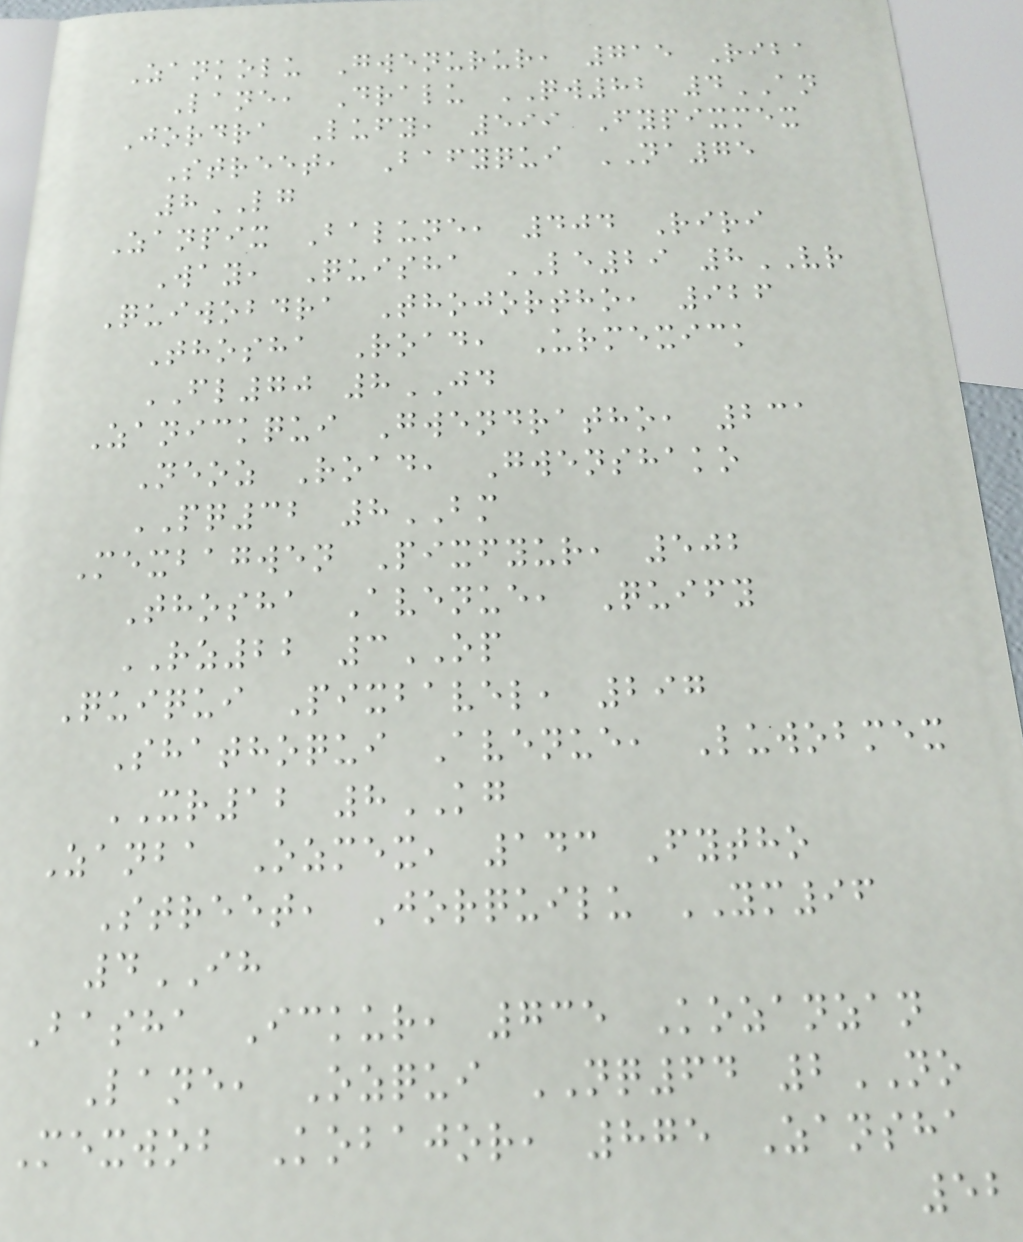Zankolu Gwenurur, 715 Riba
Lane, Dralu QW82 4AN
Jordra Lufy, 599 Fypixmex
Street, Bafyqui NA75
8LG
Zanpix Balune, 404 Riri
Way, Quisha LE29 8VR
Quiwobdra Thojortho, 926
Thosha Road, Urmexick
FL70 8JD
Zanickqui Gwendratho, 231
Neoz Road, Gwenshako
PQ32 8BM
Mexbagwen Pixfyur, 502
Thosha Avenue, Quify
RZ22 3OP
Quiqui Pixbavel, 297
Shathoqui Avenue, Luwobmex
XR12 8KG
Zanba Ozmex, 143 Fytho
Street, Jorquilu YM96
4IH
Basha Ickur, 735 Kozanzan
Lane, Ozqui NQ64 2NO
Mexwob Kobajor, 875 Zansha
52
